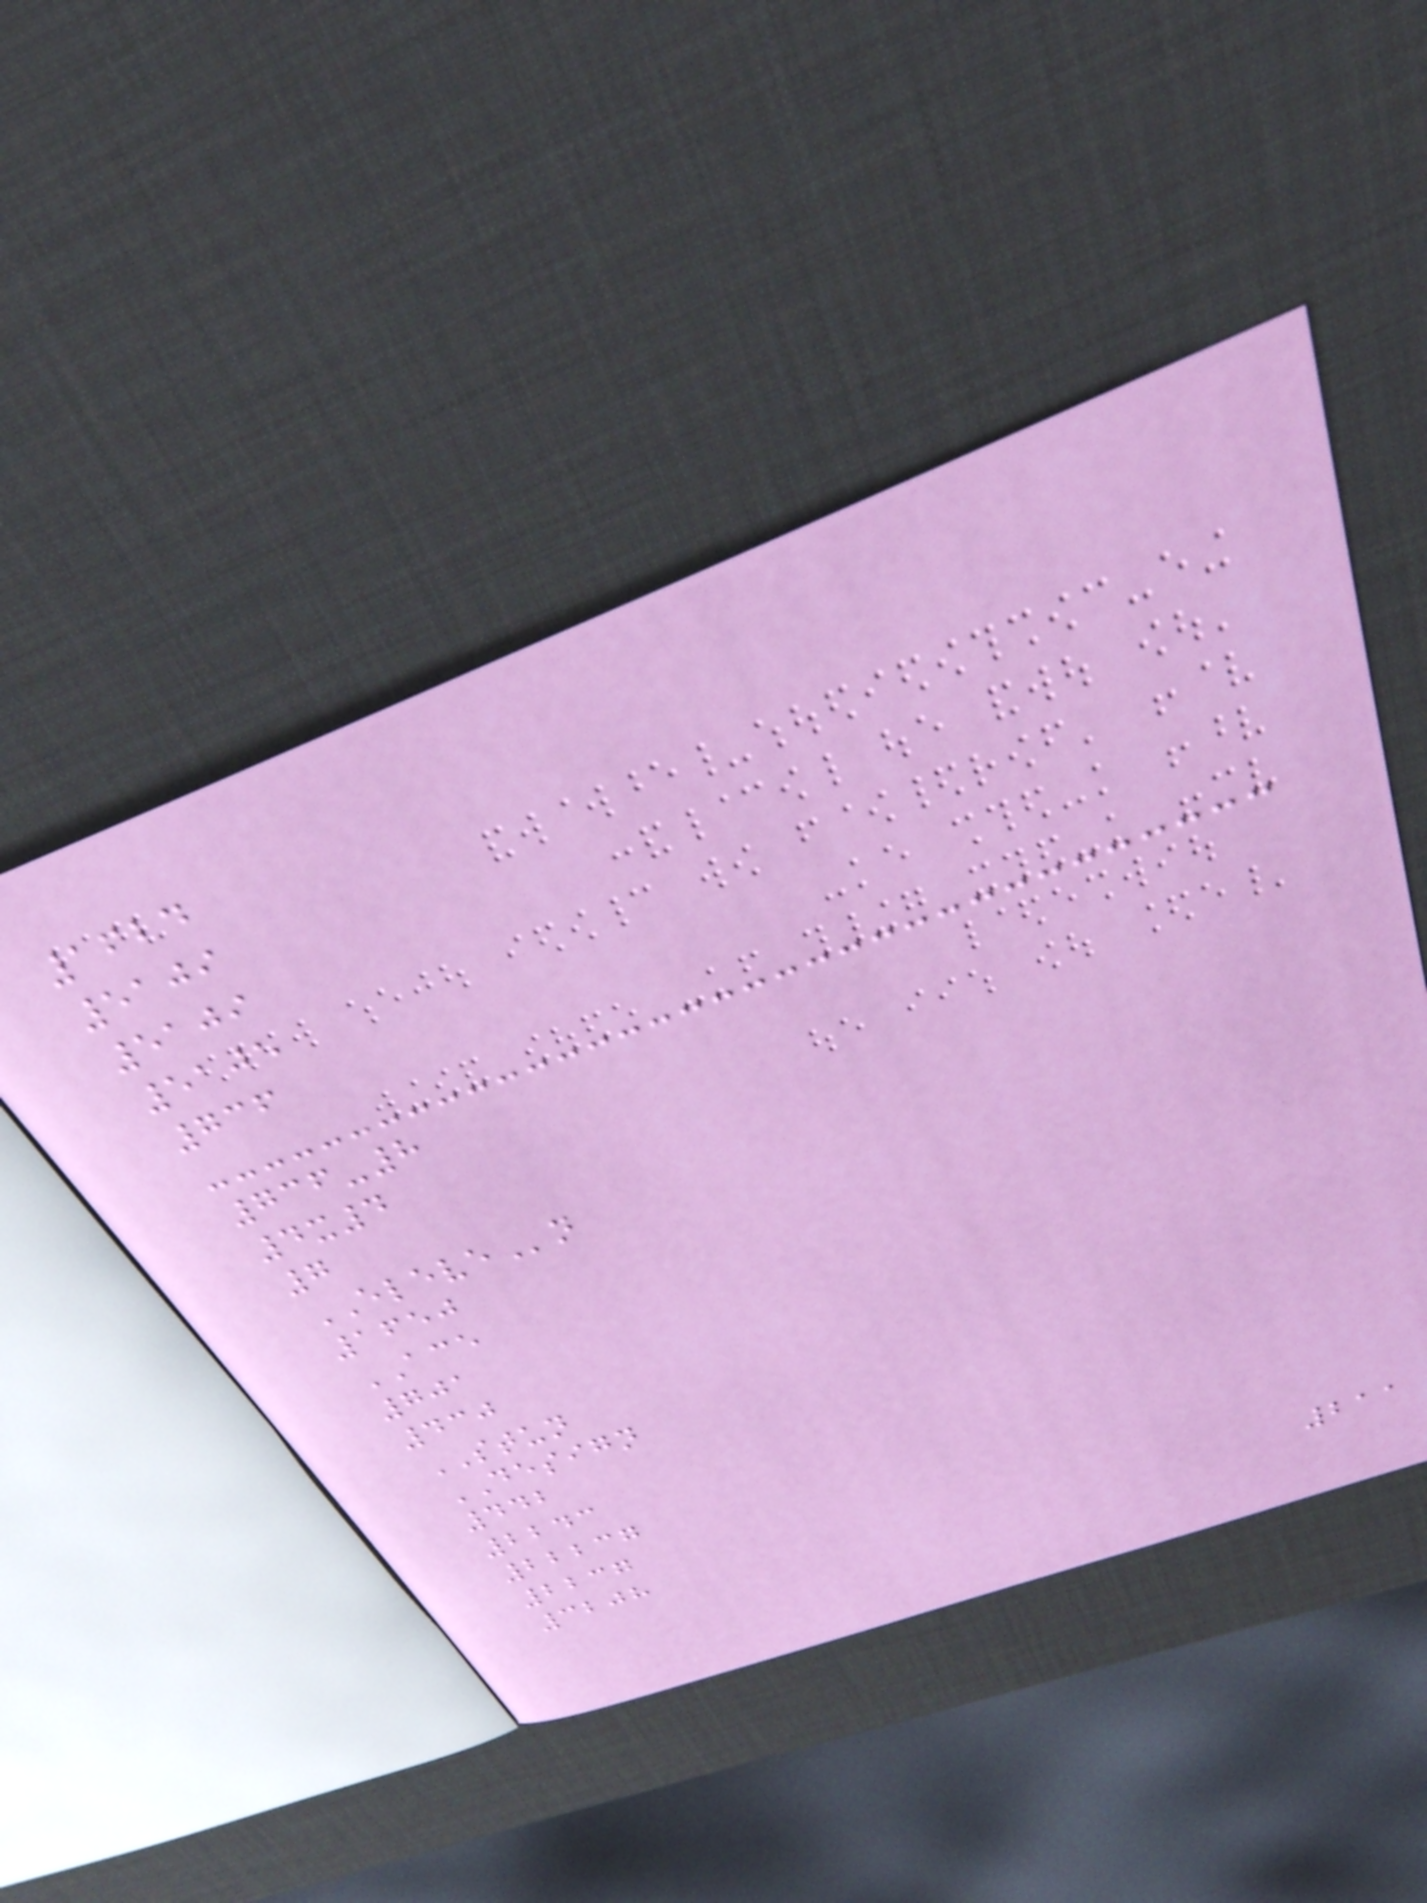1624
5109
5109
5105
736
736-8
4x4
7
ELEVEn
1650
ACE
701
430
STUN
DESIGN
442
2243
22237
2237
3208
211
